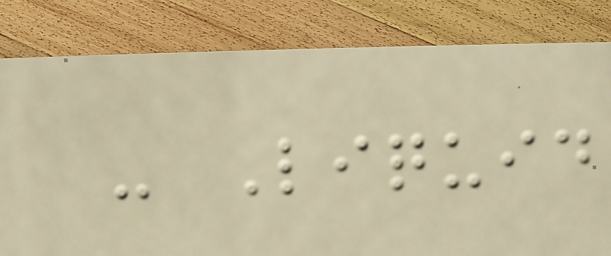- Liquid
